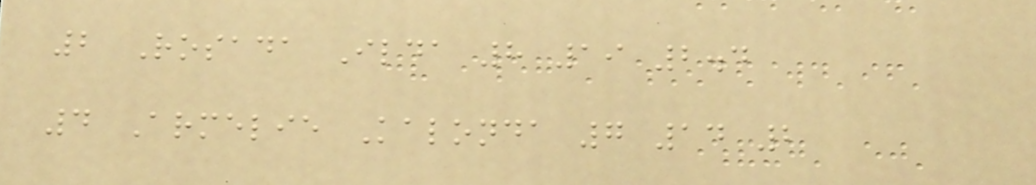2 Rosada Ilda 8 19 2.4
4 Armelie Kalonda 7 14 2
